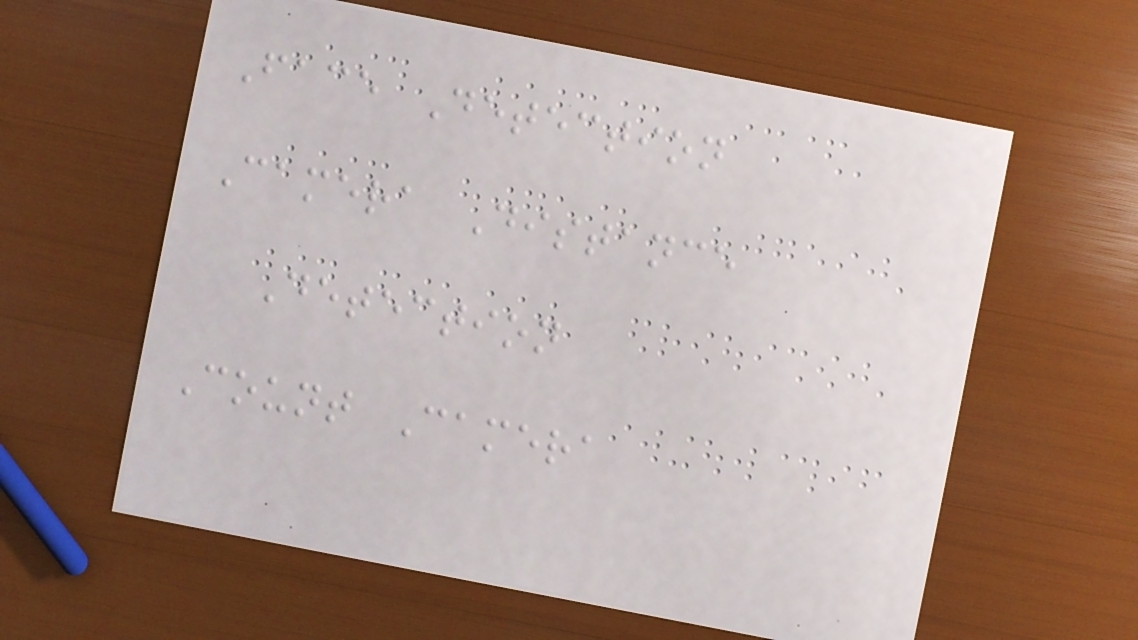Face Detection
Camera Distance
Detection
Count Camera
